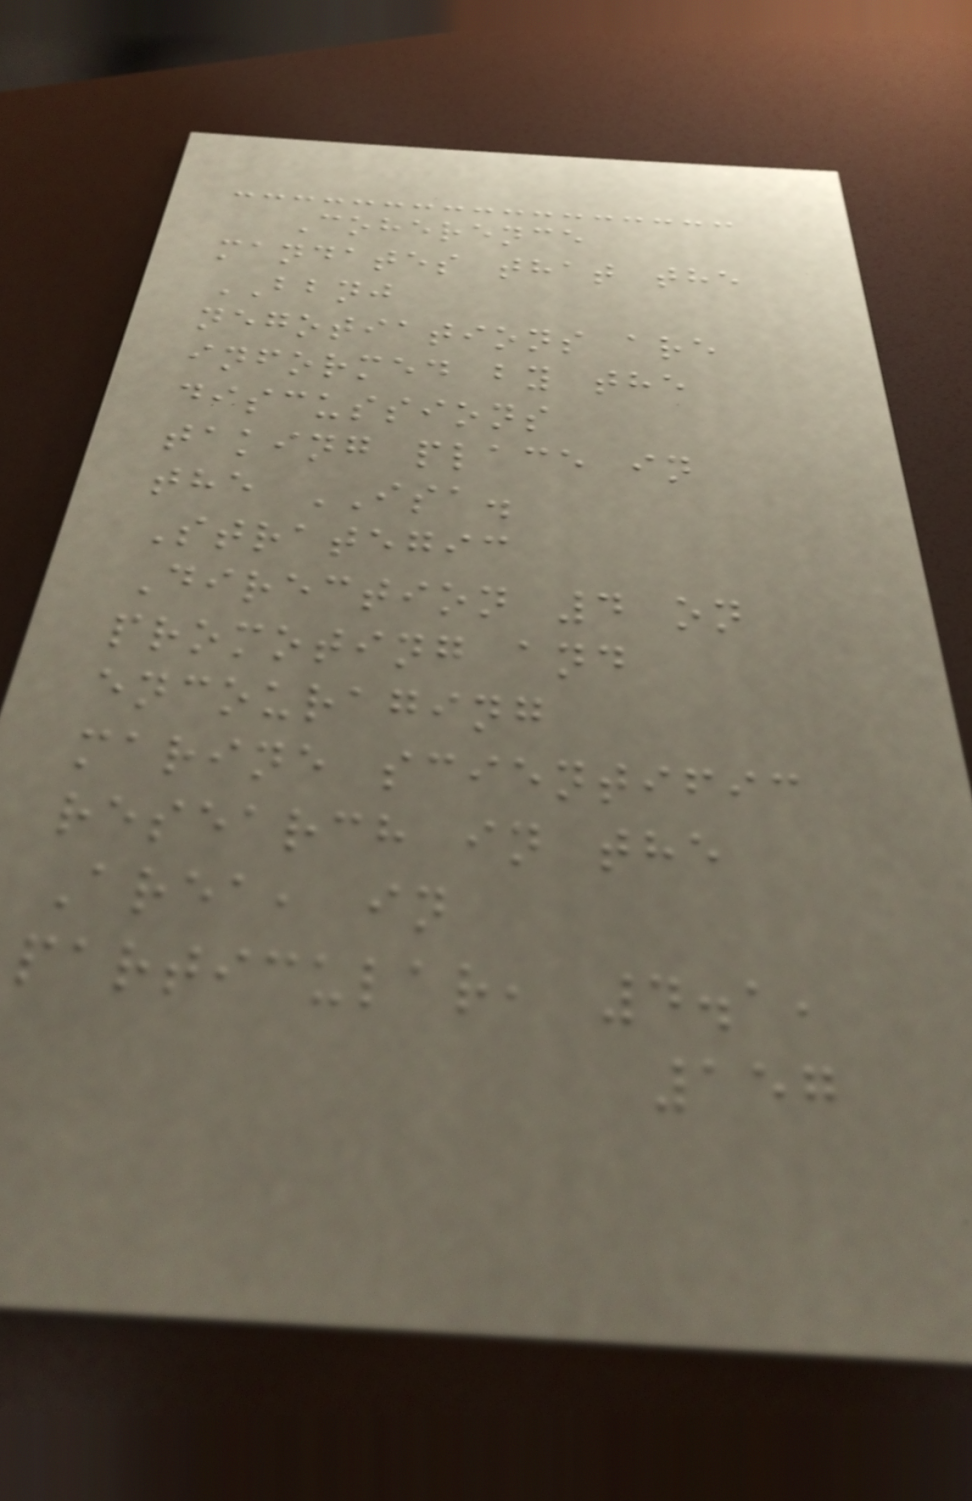Coherence
mandates that the
BBNJ
negotiations are
informed by the
discussions
taking place in
the ISA.
Strategic
Direction 4 on
promoting and
encouraging
marine scientific
research in the
Area, in
particular, 4.1,
157
